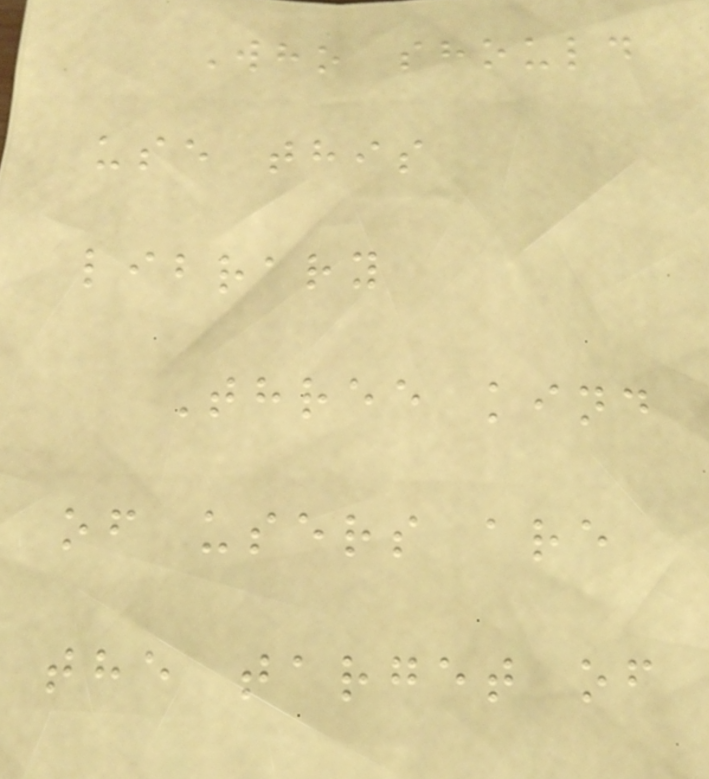Who should
use this
library
Three kind
of users are
the target of
